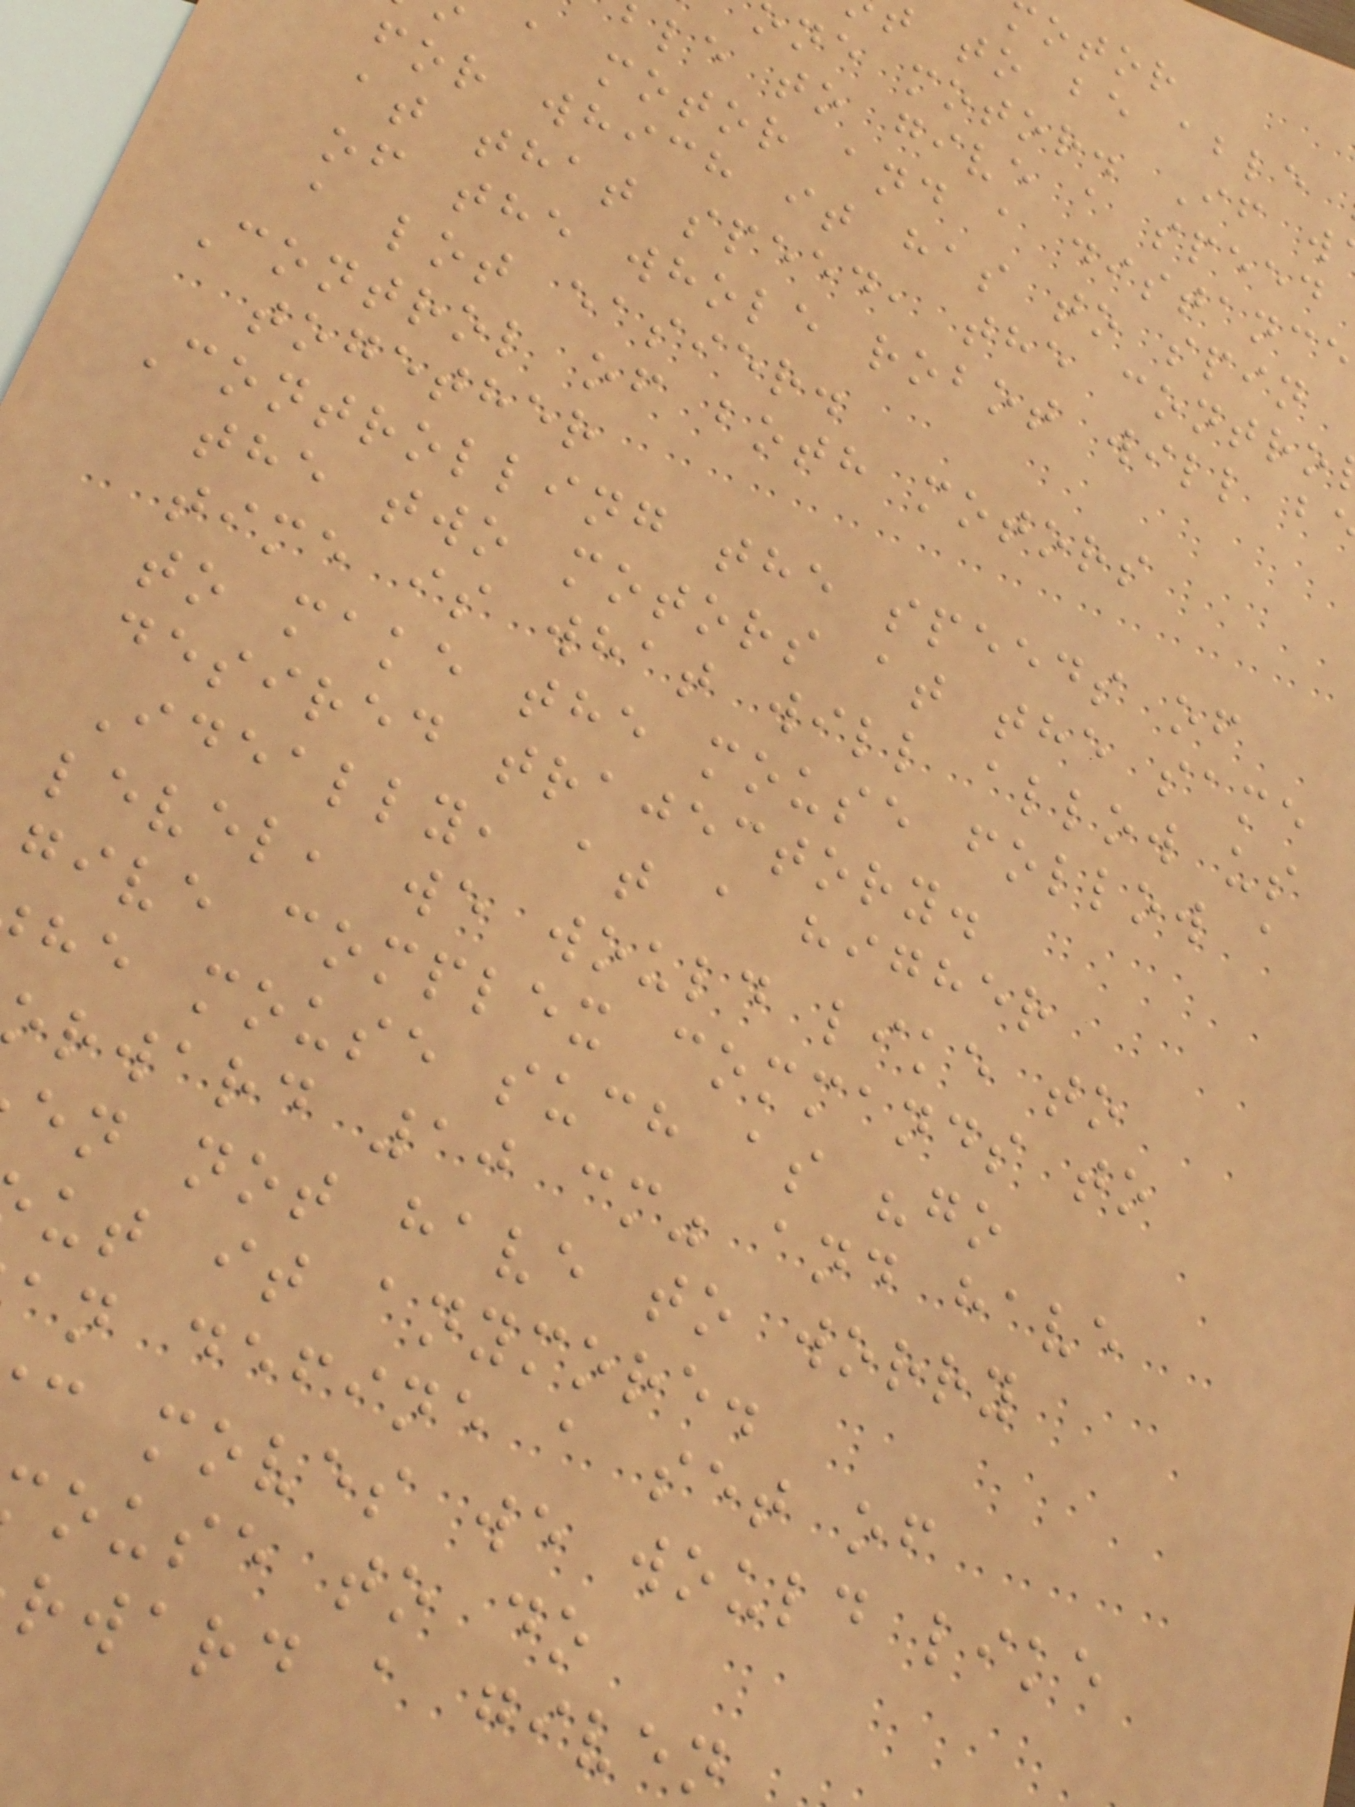to be able
ne motor. If w
ble to give a speed
a motor and a distance
for which it has to spin
at that speed, the contro
of the whole robot will b
a lot easier.
Control of both motors
together
Controlling the speeds of
the two motors at the same
time is what will allow us
to make the mouse follow a
desired trajectory.
Ideally, at a higher
level, we would like to
give complex commands to
he mouse such as "go
rward 10 cm" and have
en not have to worry
ut it anymore.
an define a set of
c moves we would like
ouse to do
rward a given
